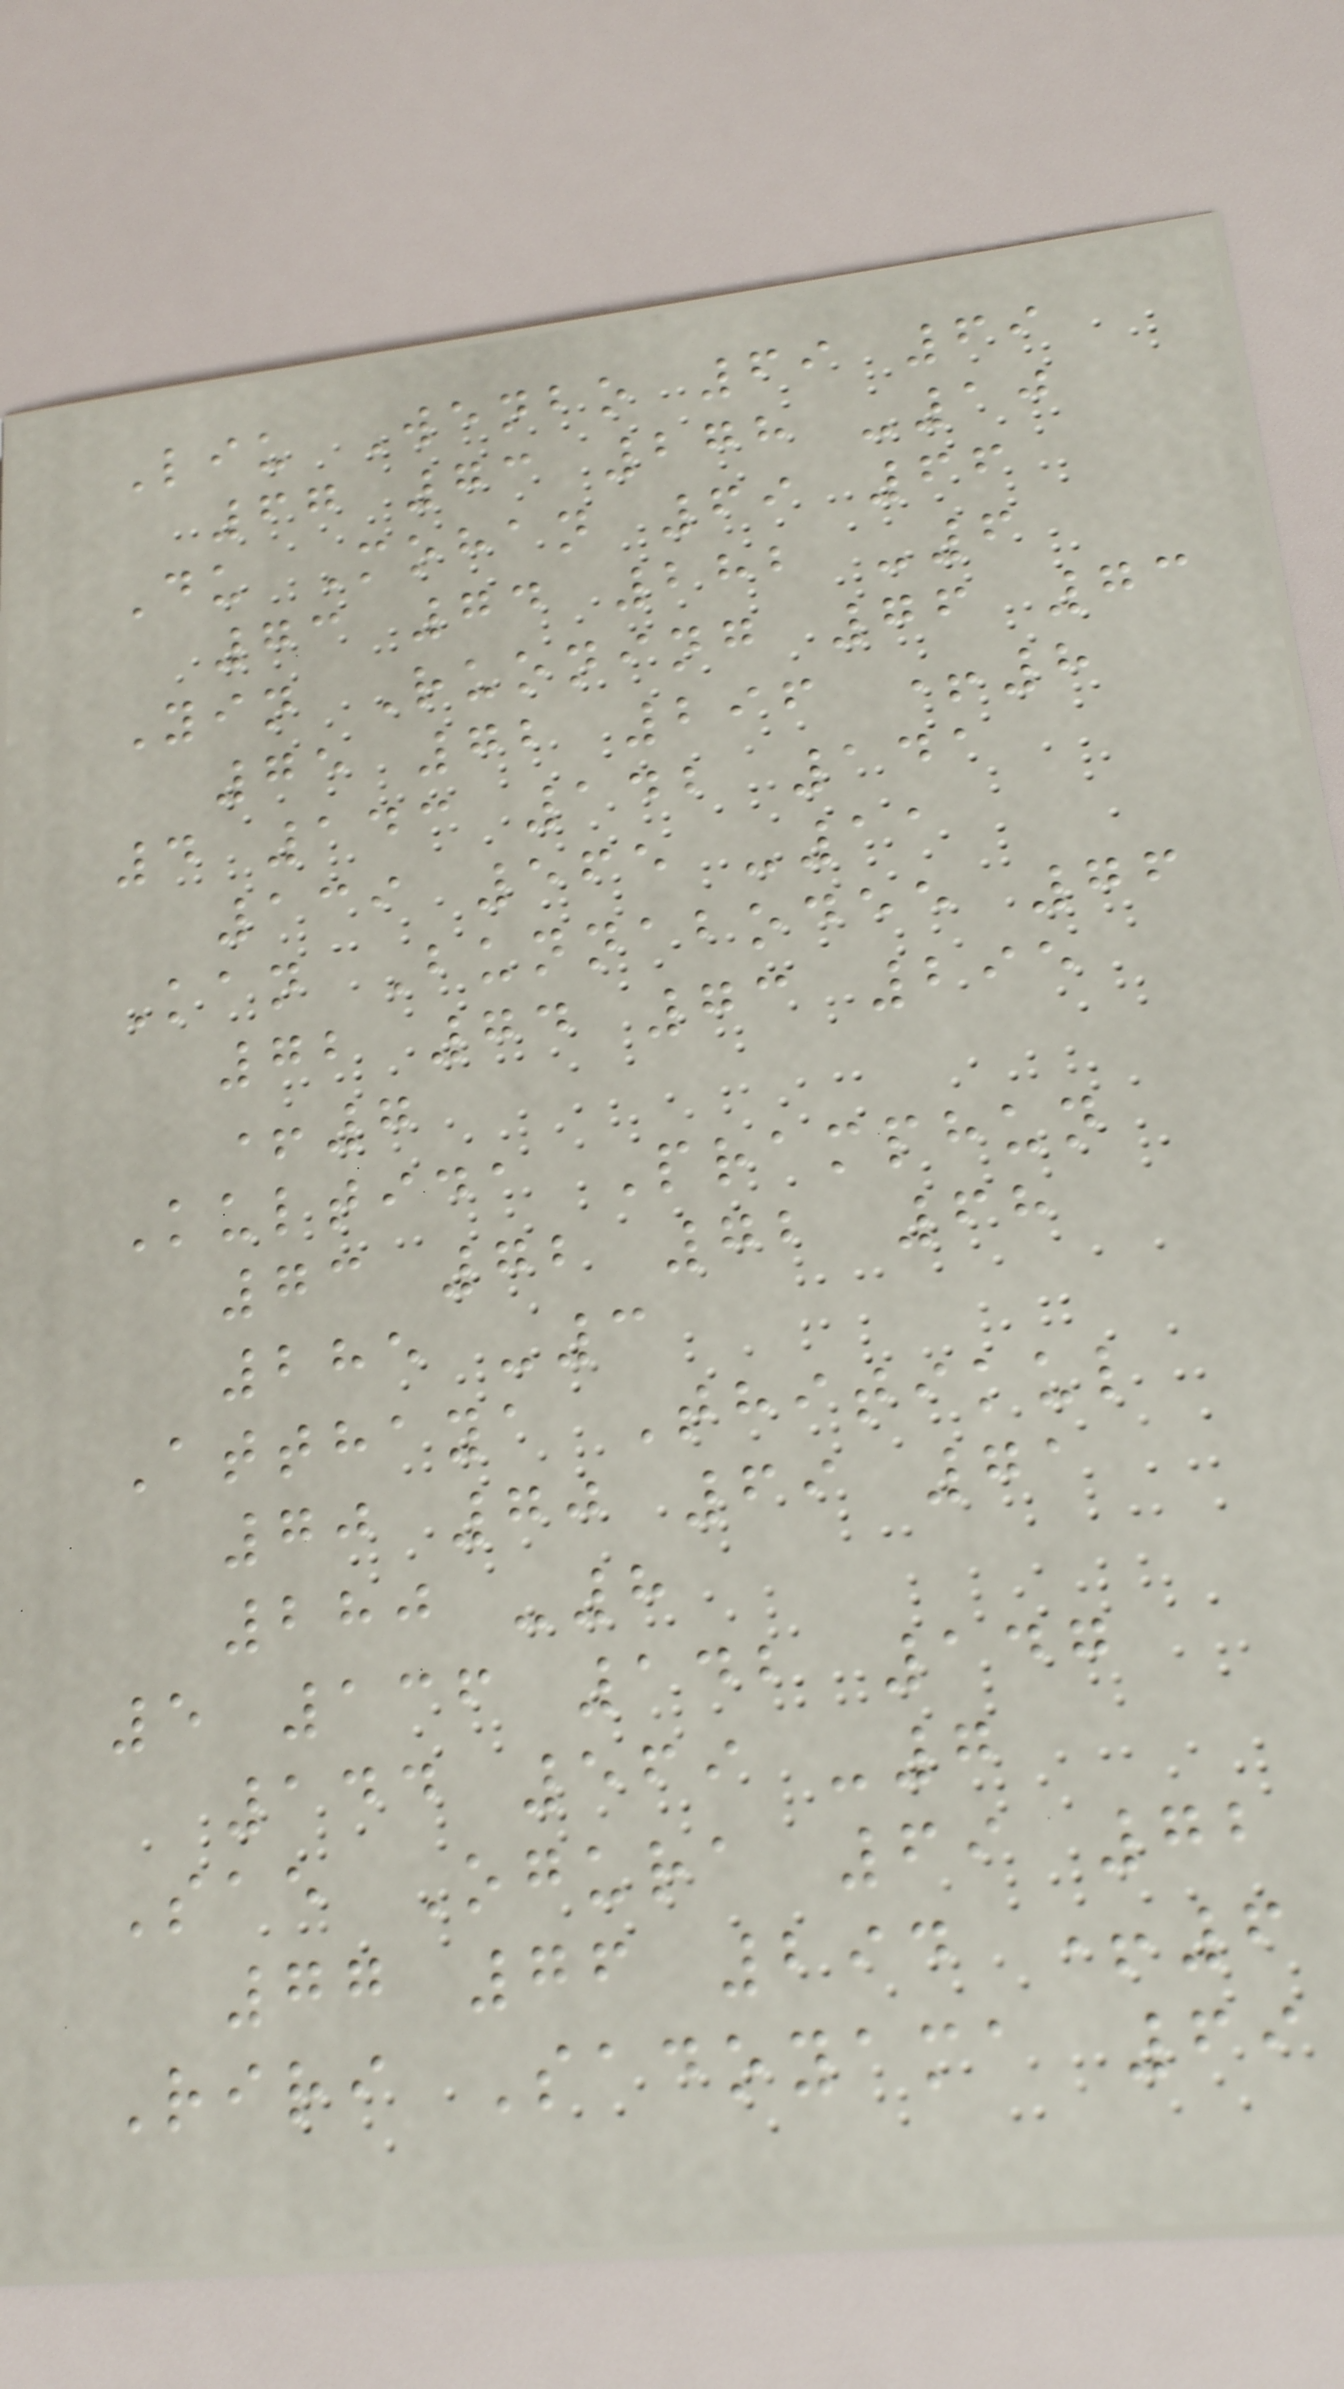Liu Wenbo 69 69
67 73 278 -10
Du Mohan 69 66
73 74 282 -6
Yin Ruoning 76 73
75 72 296 +8
4 143 142 141
139 565 -11
Kan Bunnabodee 76
72 74 73 295
+7
Kultida Pramphun
73 72 72 68
285 -3
Atthaya Thitikul
70 70 69 71
280 -8
5 136 142 147
144 569 -7
Sae Ogura 69 72
77 76 294 +6
Riri Sadoyama 69
